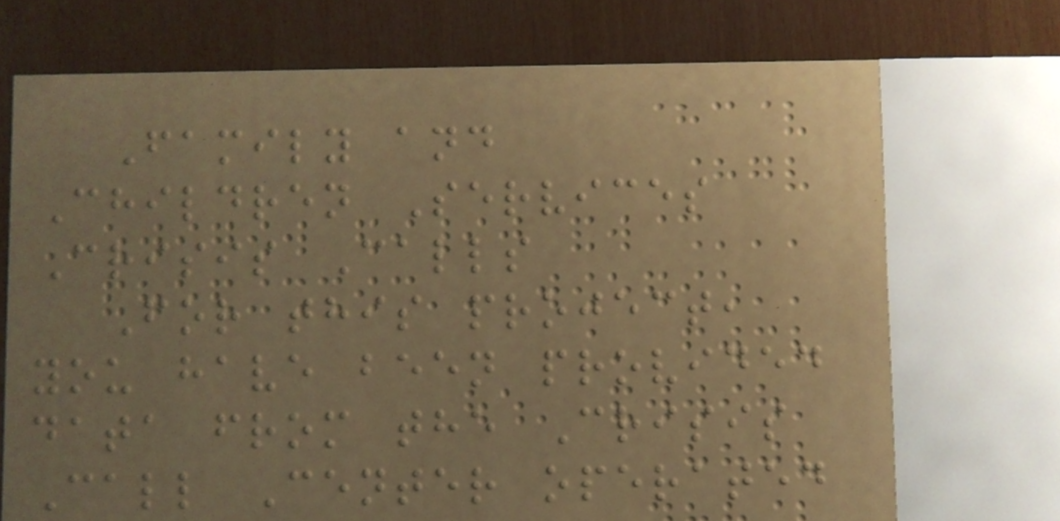Family and
Children Services
Crisis Calls
For this project,
you have been provided
data from the Crisis
Call Center operated
